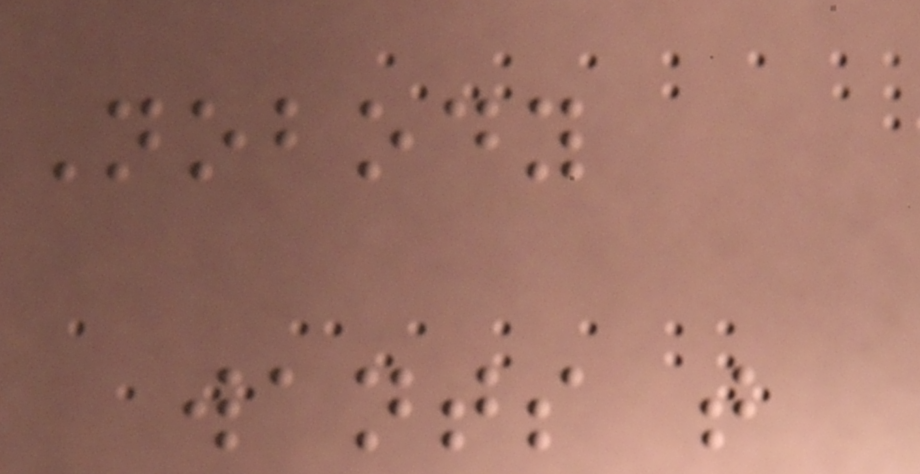Nobody
wants that
